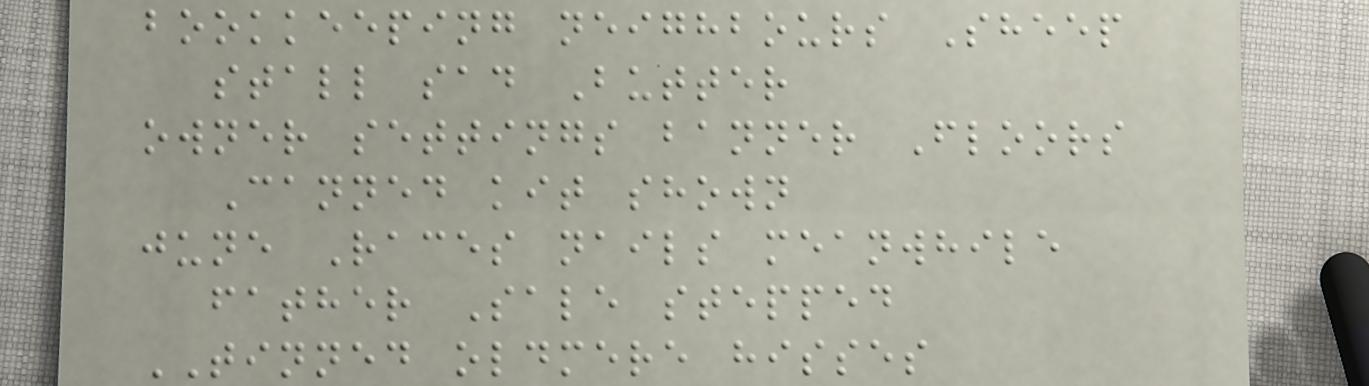bookkeeping neighbours Sheep
stall sad Butter
owner settings banner Floors
Canned kit shown
june Races nails meanwhile
father Sale stepped
TINNED oldmere hisses
